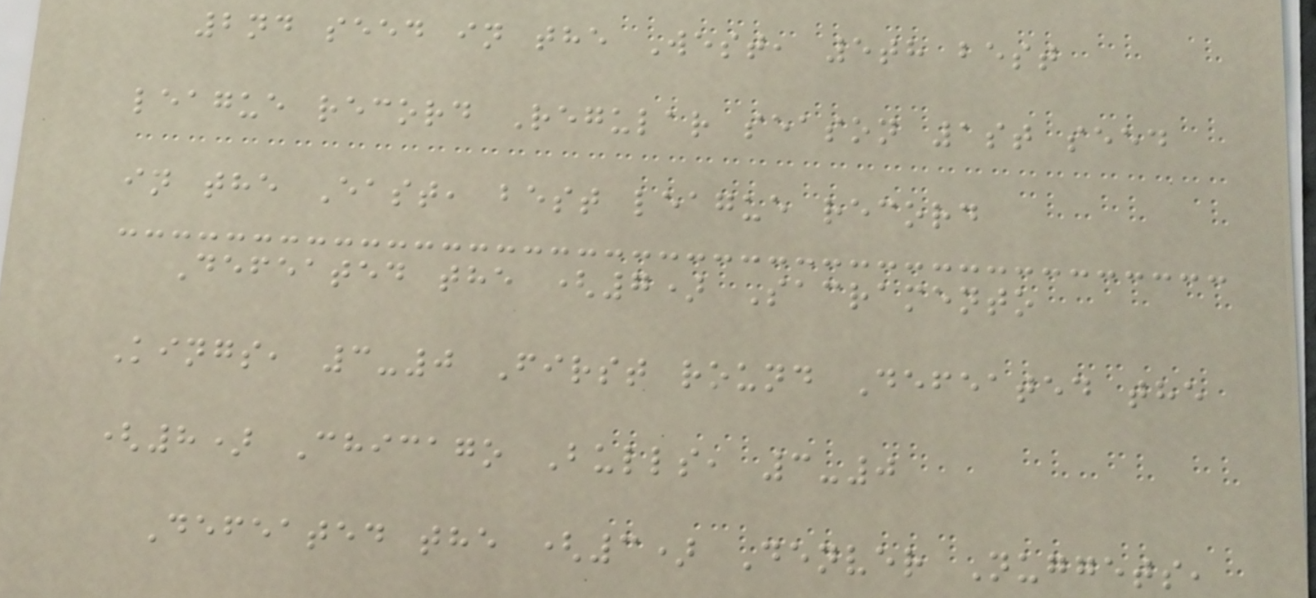2nd seed in the West, 5th best
league record Regular season 1st seed
in the East, best league record
Defeated the (7) Sacramento
Kings, 3-0 First round Defeated the
(8) Chicago Bulls, 3-0
Defeated the (3) Denver Nuggets,
